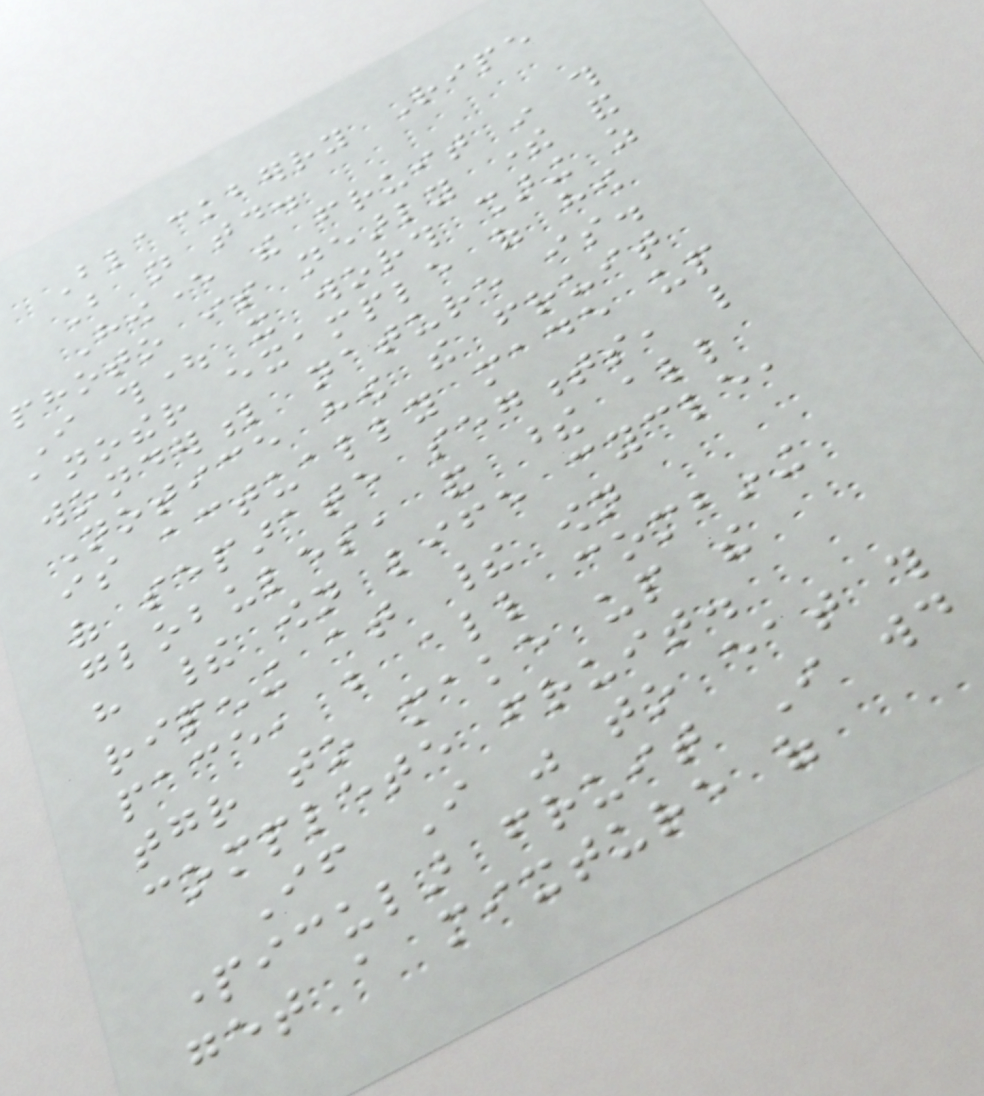Blackberry Ripe
But not today.
However the fruit in this
photo is nearly there and
I thought it worth sharing as
another example of how
wonderful nature is.
Notice how the fruit
is actually made up
of separate segments, like
globules, and these all
have their own life cycle,
ripening at their own
pace, but all combining
together to make up the
complete fruit.
If I was to eat this
particular fruit I would
get a mixture of
